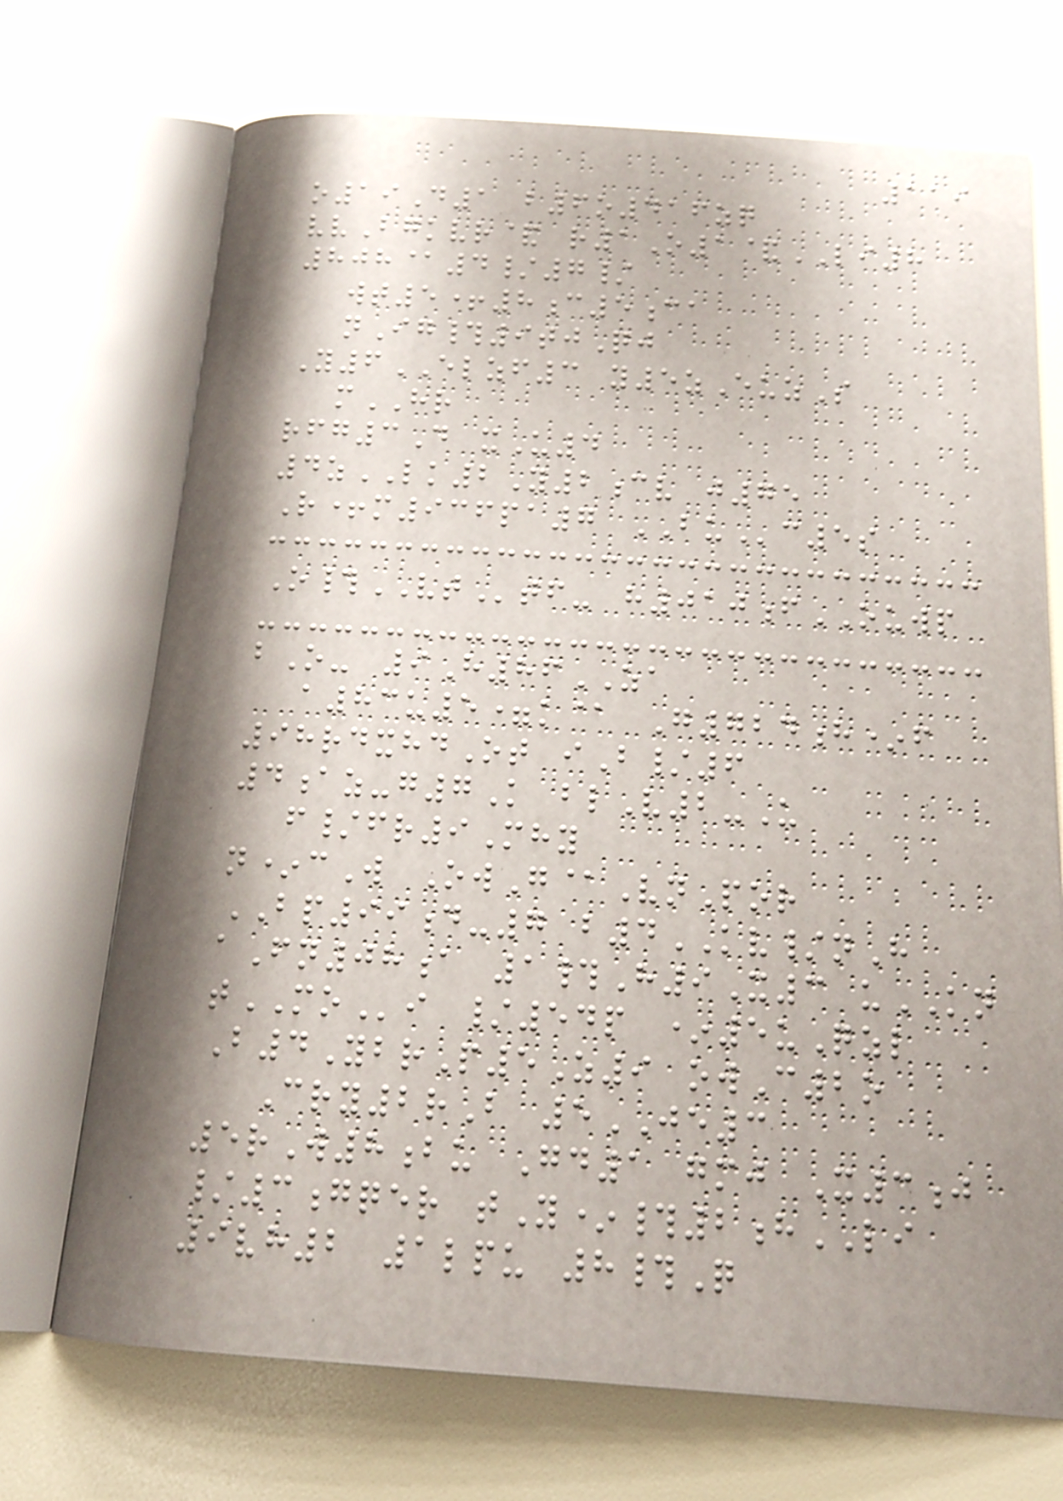119
o19D1 b6o416zq
vvBgkvr& r1O1&LI8
808@4/7/
wt5+8c5ca
nIg#9tjQj
Y6ELZF3 y5zEuzS
mHR
rfg3D xU4
4zLK2Y2cv j75
R+m936pa7 BUc5s
O#VTtf- h010fOUWP
bO- 9H86ZA
a83u5=k@ G724h*f
98rdxhdOt iB/6
4az-g7K blV2-U
f/fr9Mhy
n*cW OwG@VnPor
BP99d-7 b4KV/nH
aFn08a 1#H9X3 uKN
tMOi /54p *5uQzl
B4YbrP5Z9 owC2o
Cry2rB 5JE3
5rW8bu Gd1 gmj X3j
/3gqer tY*#2hLI
9vh2 1lpu 8#Q
